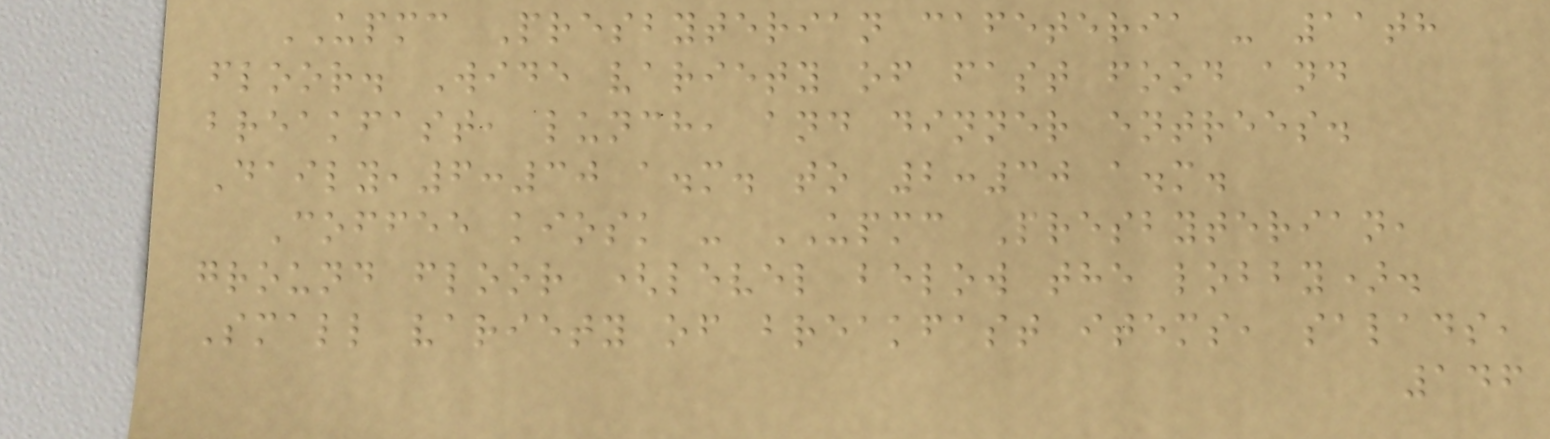UPMC Presbyterian cafeteria - 11th
floor. Wide variety of fast food and
breakfast, lunch, and dinner entrees.
Daily,6:30 a.m. to 2:30 a.m.
Coffee kiosk - UPMC Presbyterian,
ground floor (level below the lobby).
Small variety of breakfast items, salads,
146
